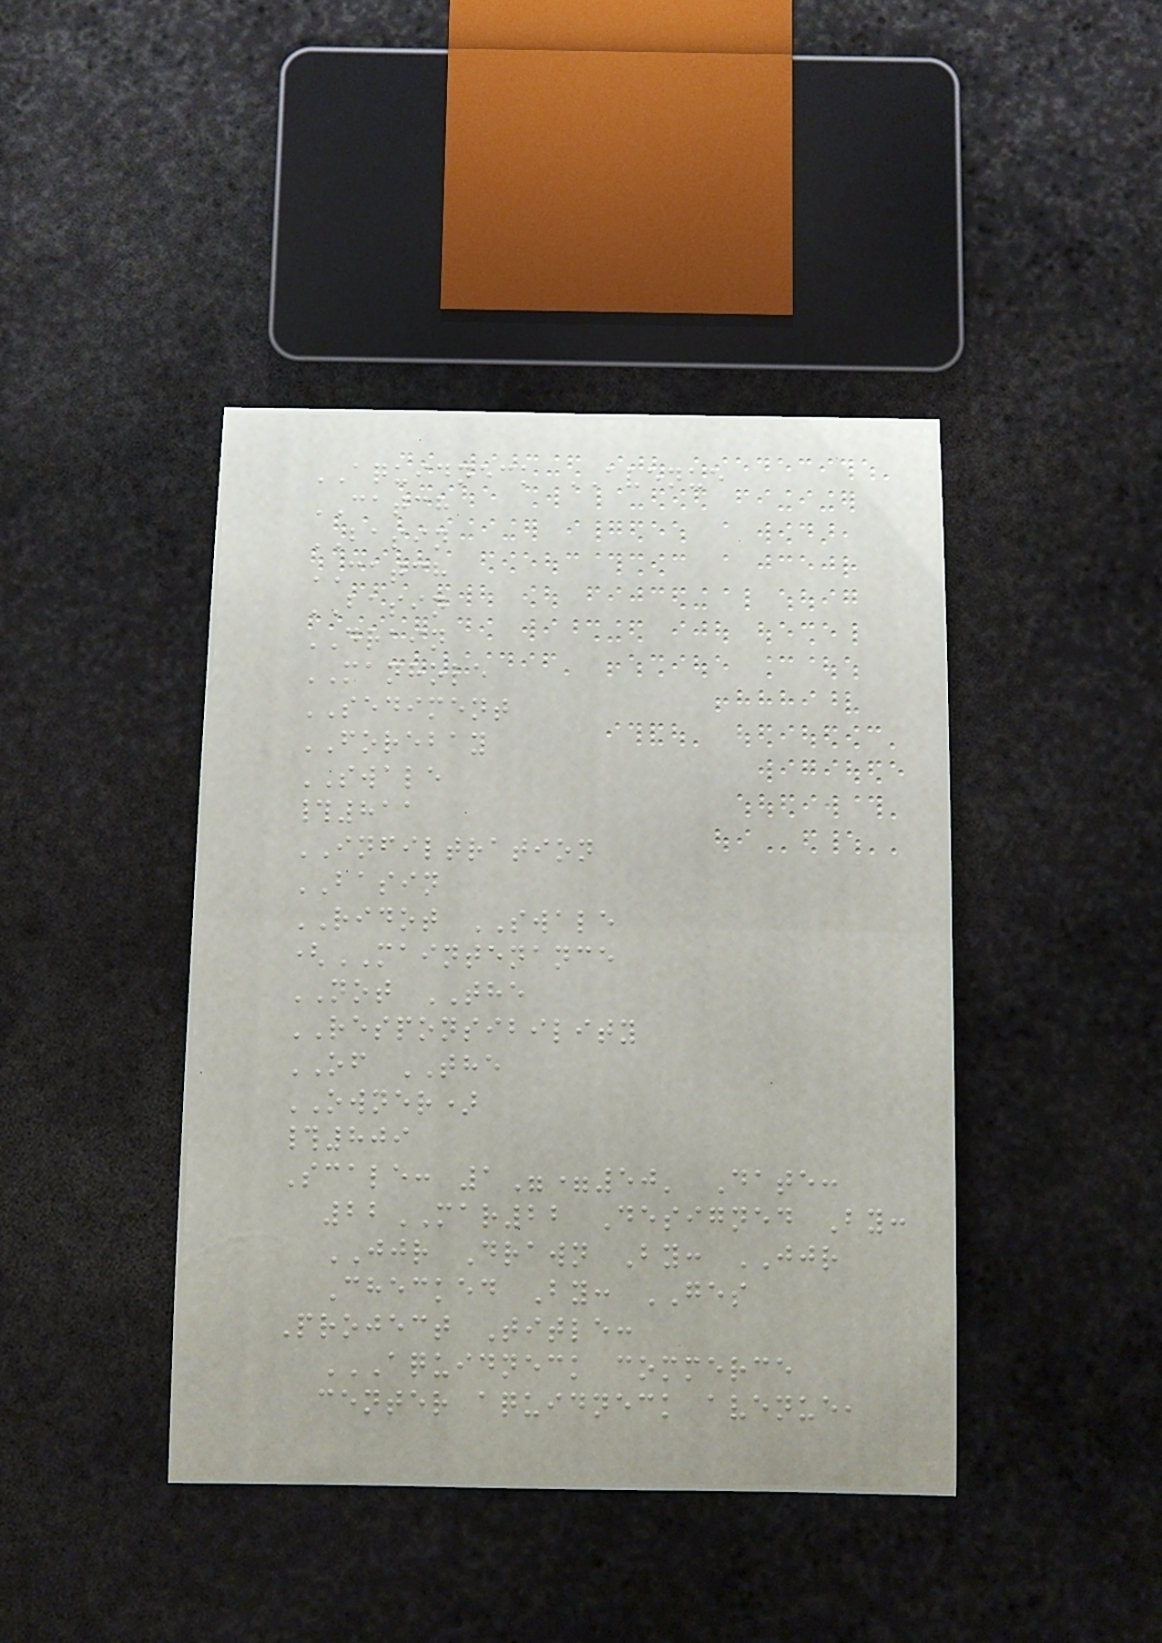AQUIDNECK AVENUE
CATCH
BASIN
CATCH
BASIN
DRAIN
MANHOLE
SEDIMENT
FOREBAY
SWALE
#811
INFILTRATION
BASIN
RIDOT SWALE
(MAINTENANCE
NOT THE
RESPONSIBILITY
OF THE
OWNER)
#809
Scale: 1"=50' Date:
22MAR22 Designed By:
JJR Drawn By: JJR
Checked By: GES
Project Title:
AQUIDNECK COMMERCE
CENTER AQUIDNECK AVENUE,
